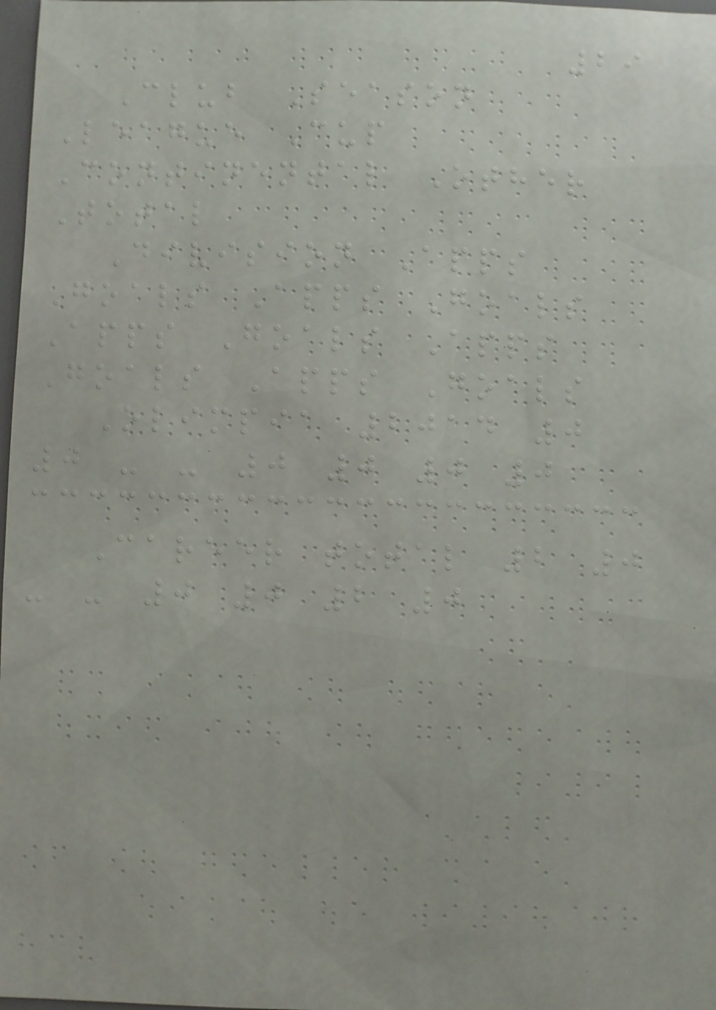29
Club Season
League Cup
Continental Other
Total
Division Apps
Goals Apps Goals
Apps Goals Apps
Goals Apps Goals
Olimpia 2014 0
0 - - 0 0 0 0
Career total 2 0
- - 0 0 2 0
